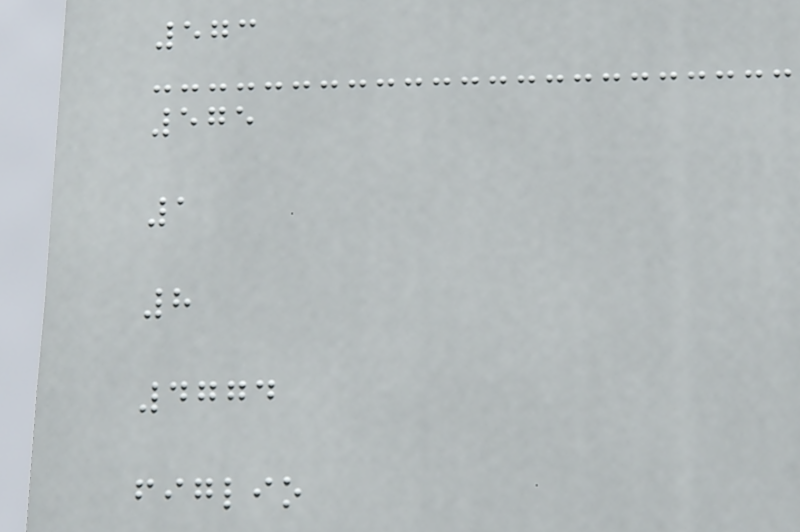573
575
1
8
4774
figlio
